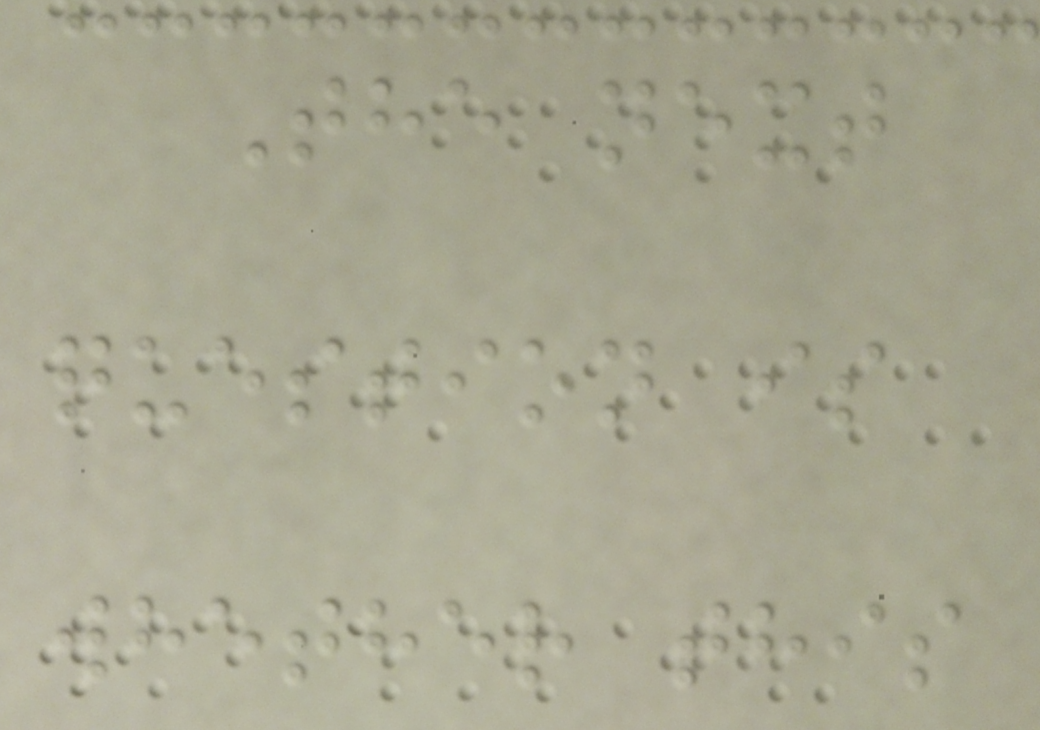The next
question is
whether this
